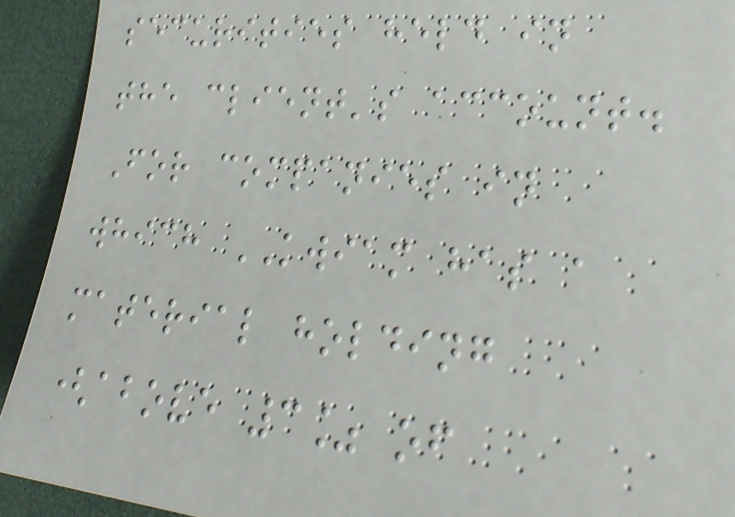securities held in
the client's account.
For companies in
which KWIAM has a
material holding
(above 3% of
